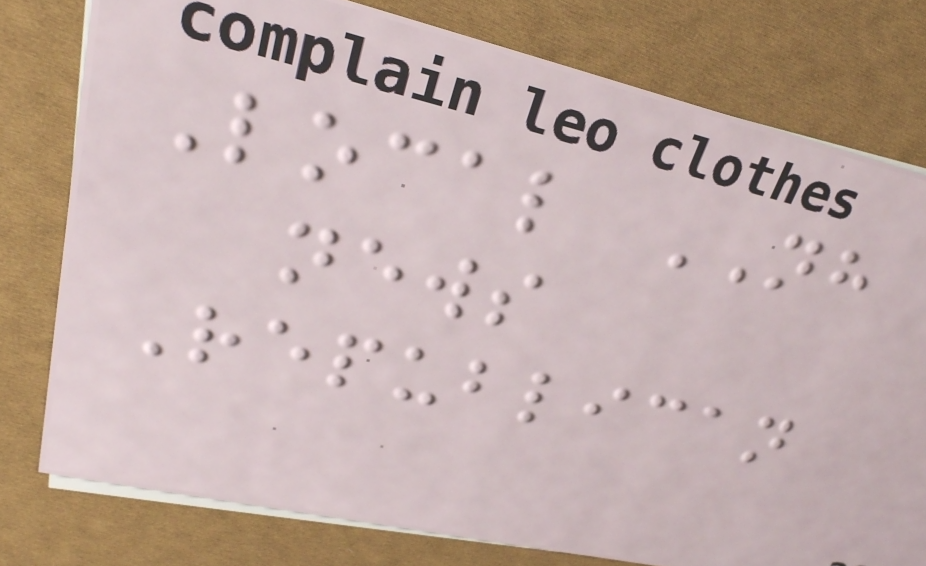Local NH
news
Republican
